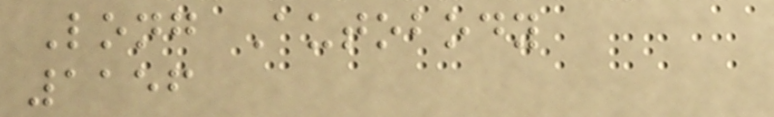Long Autobody
1156
